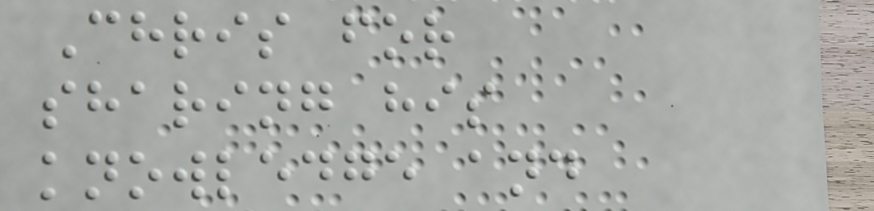Chris for
sharing his
knowledge and
